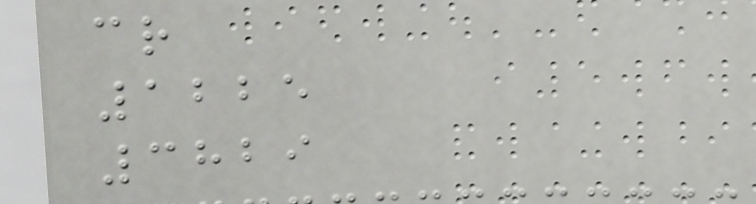cr
1225
3829
